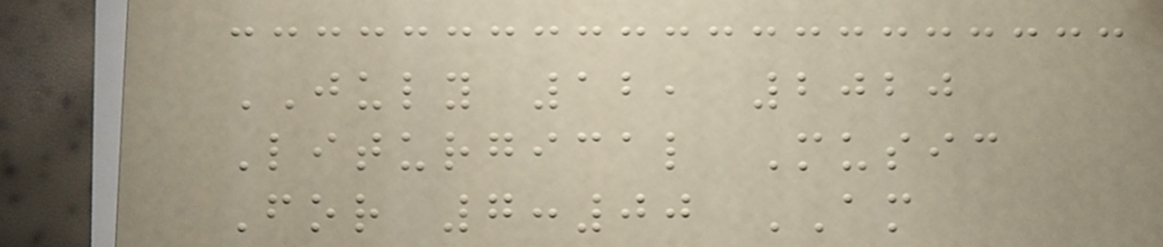JULY 12, 2020
Liturgical Music
For 7:00 AM
